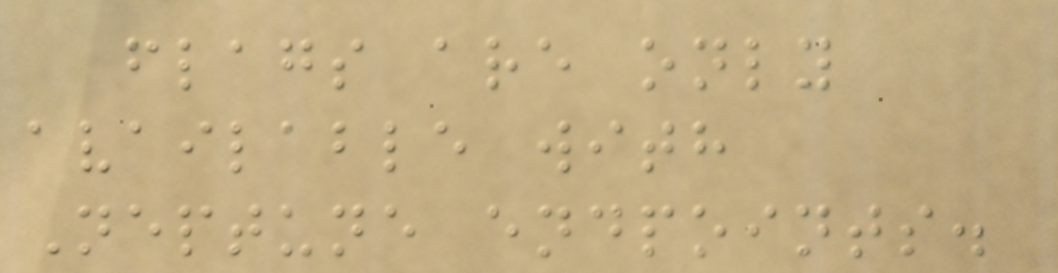flags are only
available with
Neptune endpoints.
